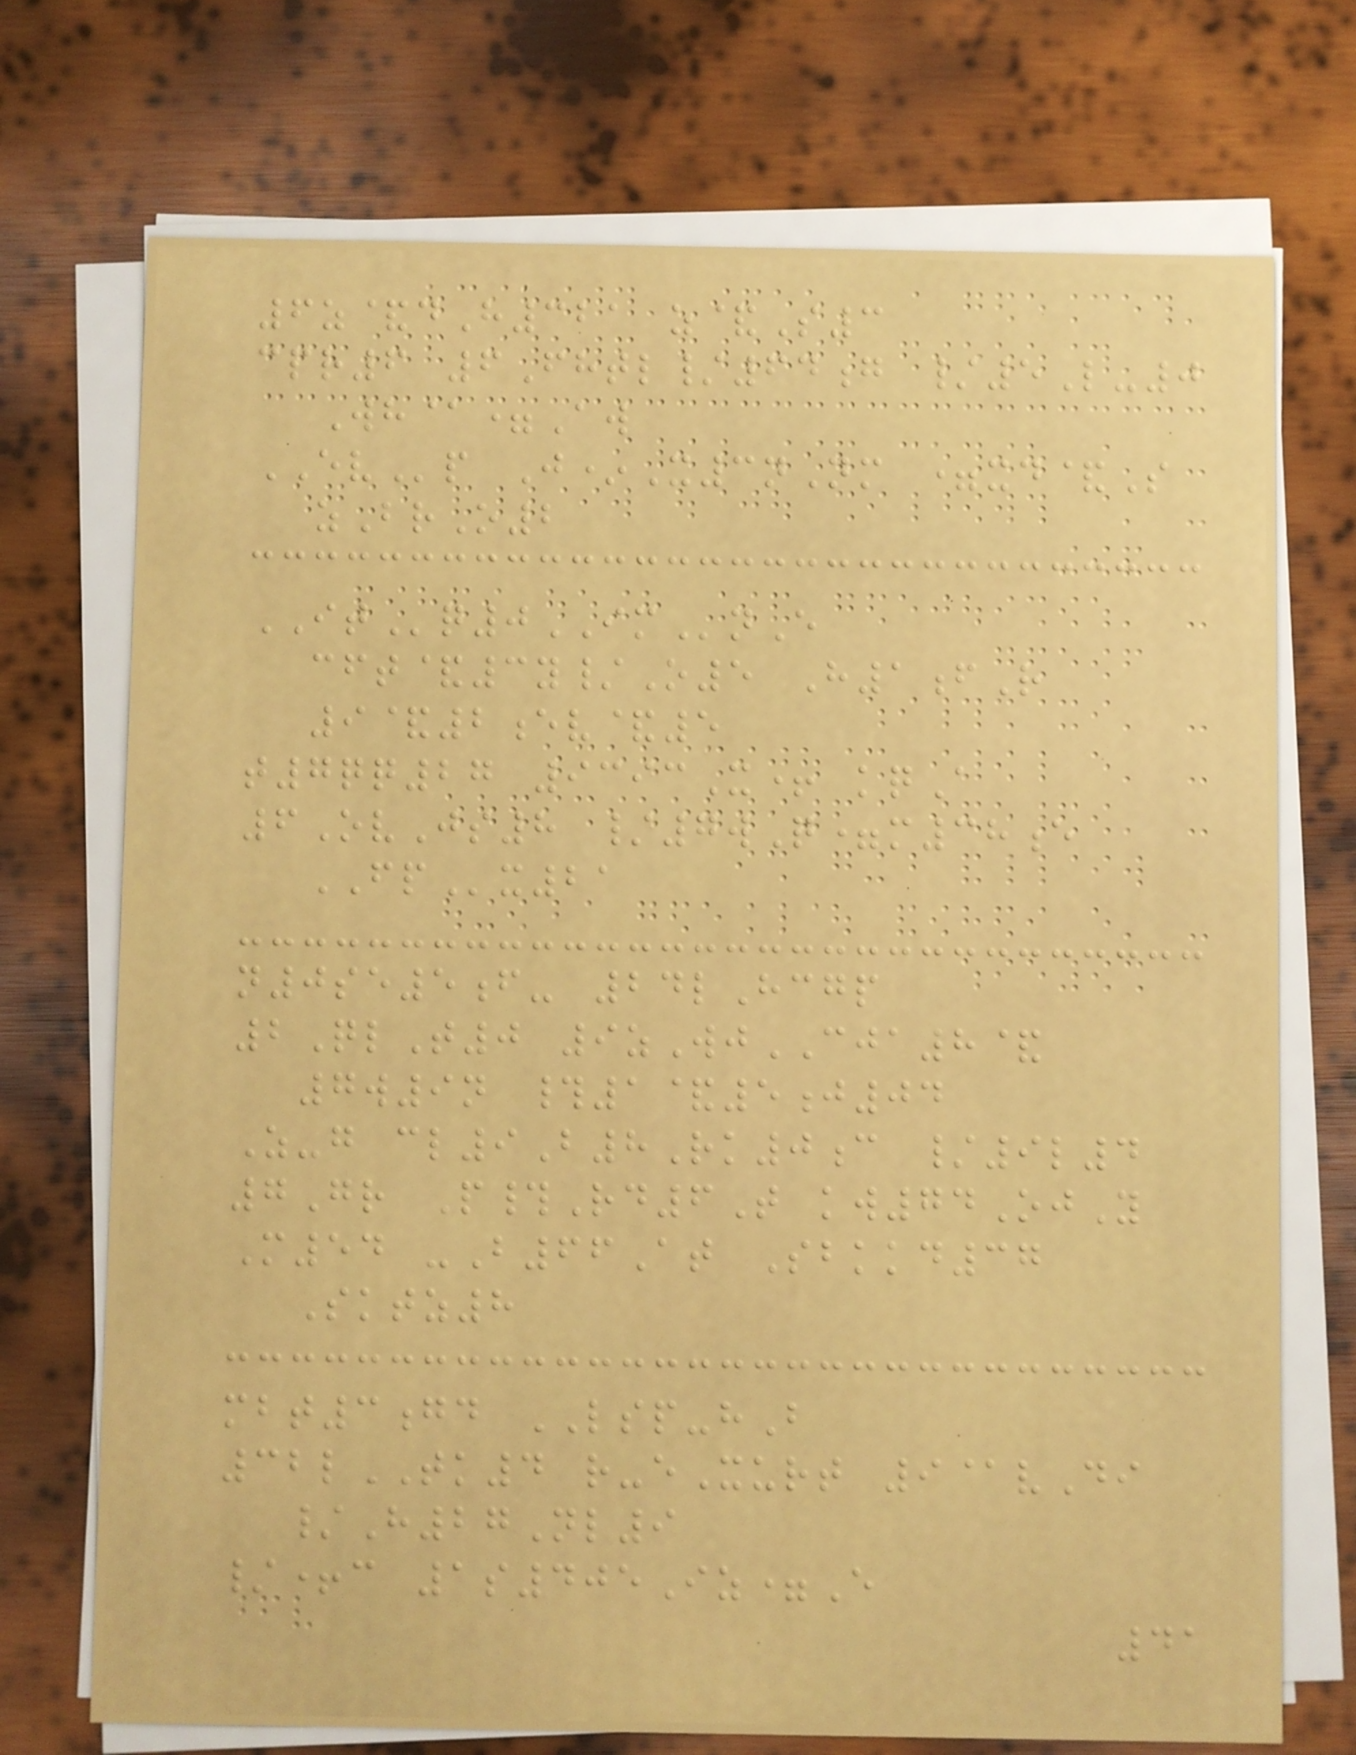6z&dH321 z&S3
cpr6 6Fhtl/64g /5L-0
Wh@=Aw
EVp J*X3nNm =xd&S
zBrO2
ITq0IMnE
cft&3y/O5 H1fR
9&2ev&5
t7qq27 9393X+ kqA
6OvJs8 /7wQ=m38e
FPx21
n0se5f- 24lHcgp
2QlT0 9zWjCJA8&
7w9n #1&5j04
Z-g cl9B8Rk0c /9l4
7Gr P#Rd6T kw74OjY
M54 -B66At Sbkkd37
Sktz8
mbt3gd LSP-hB
32lTK4 r-eXurt 9@vDi
/H27Nl9
/+c 1s405Iz=E
41
